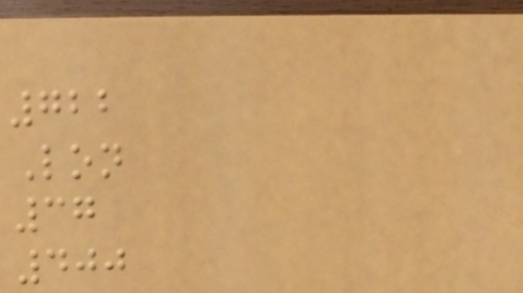722
Lon
37
400
